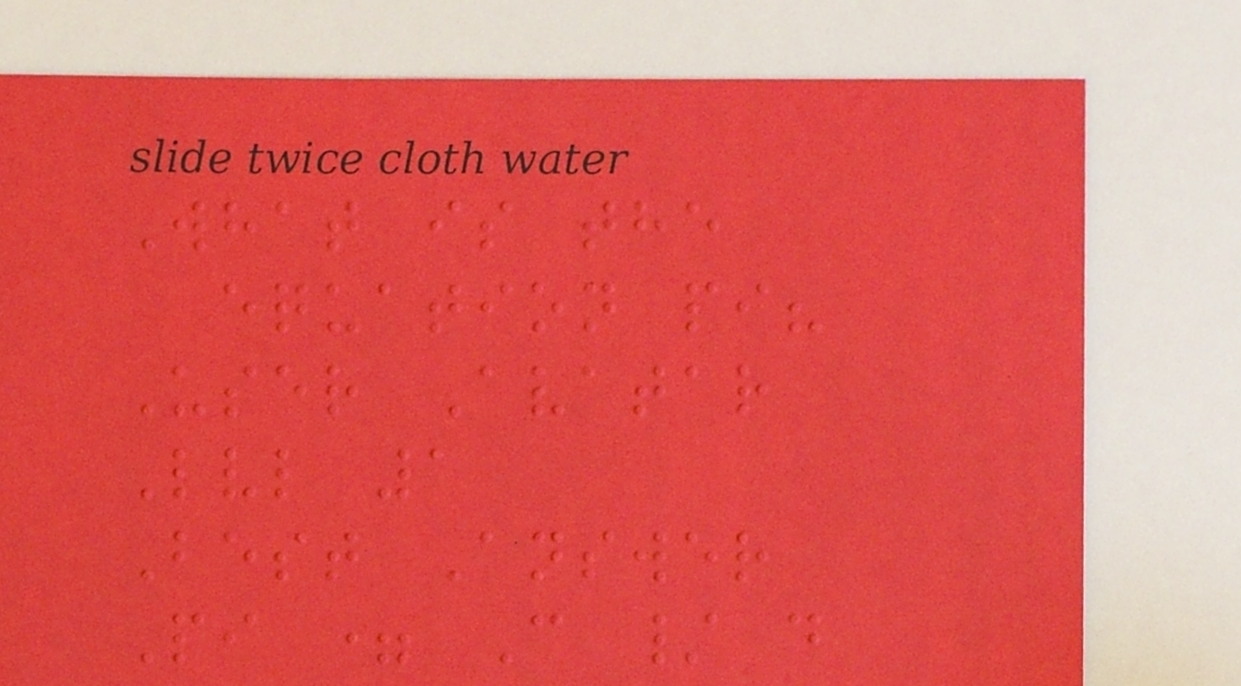What is the
equation pi?
User Avatar
Lvl 1
Best Answer
Pi = C / d
